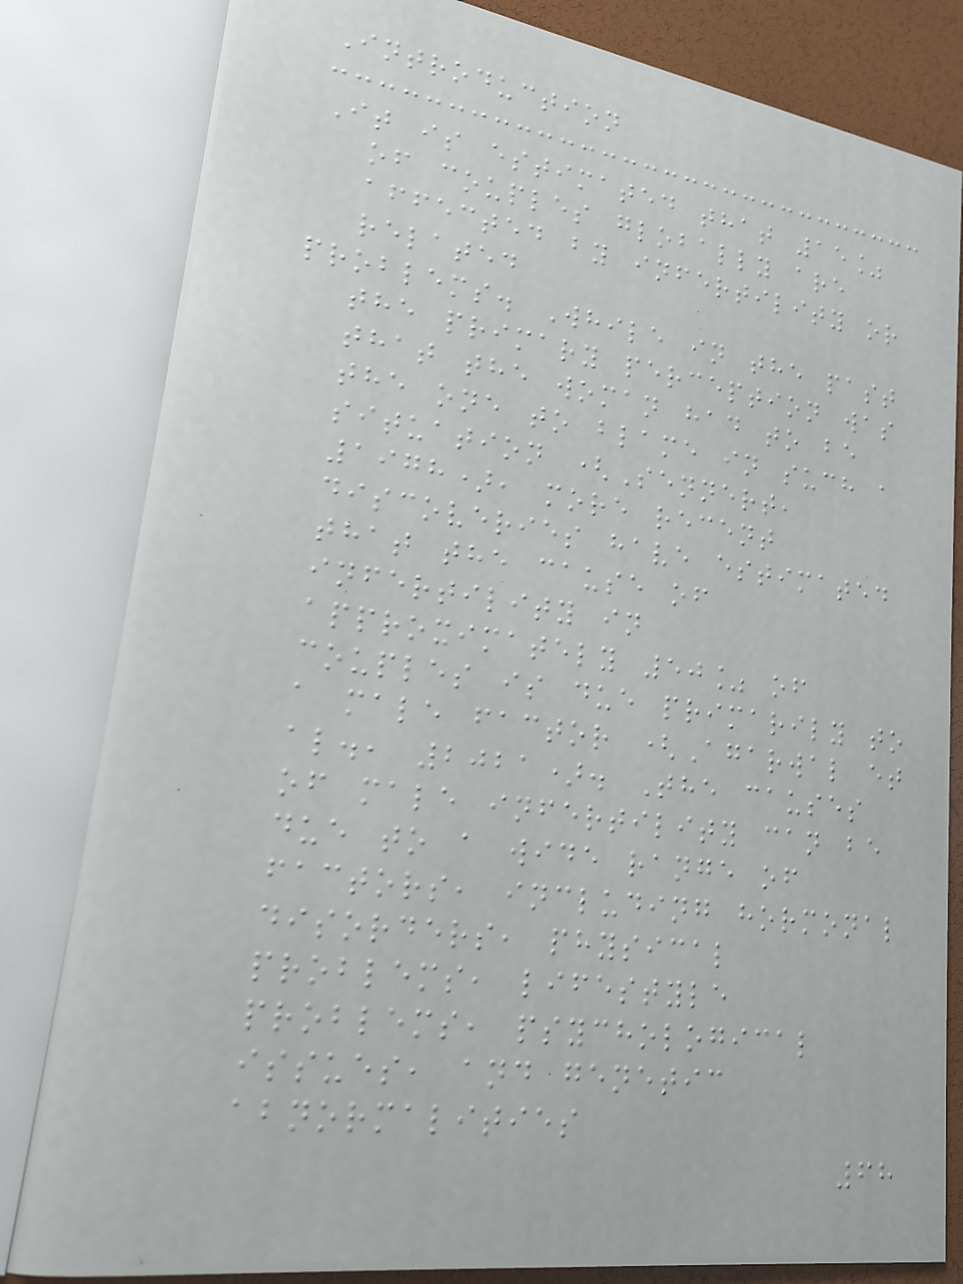Introduction
It is estimated that 15%
of couples globally are
affected by infertility or
related
problems. While in the past
the primary perception was
that the woman had to be
the one to blame in such a
situation (Sennert,
1978), more recent
discoveries have estimated
that the cause of
infertility in
approximately 50% of
couples is due primarily to
a male factor (Agarwal et
al., 2021). The causes
of male infertility can be
due to a wide range of
factors, including hormonal
disorders, physical
problems, lifestyle
problems, psychological
issues, and genetic
abnormalities
68
